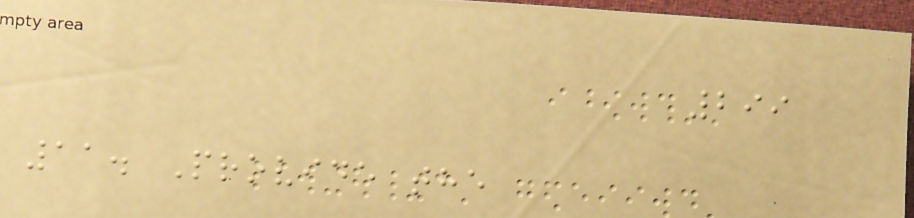299
11. Provide the
